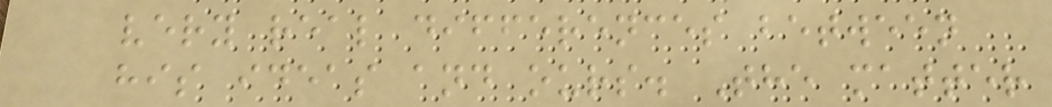very real differences between
his ideas and ours. The matter
